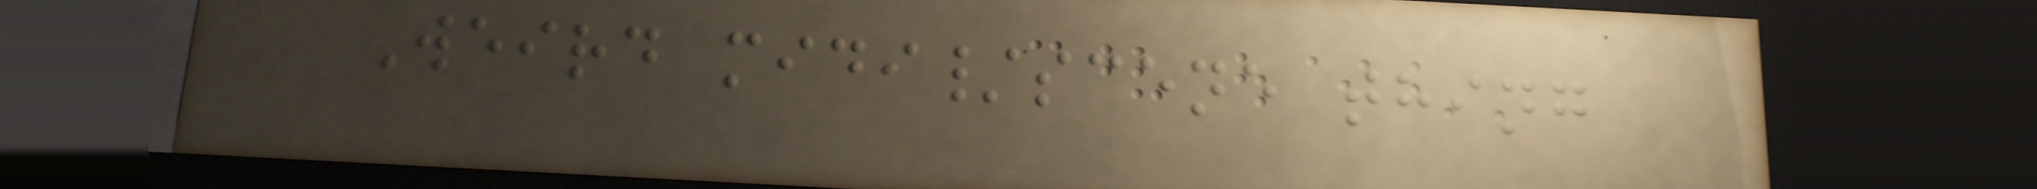Weird midi/scene thing
